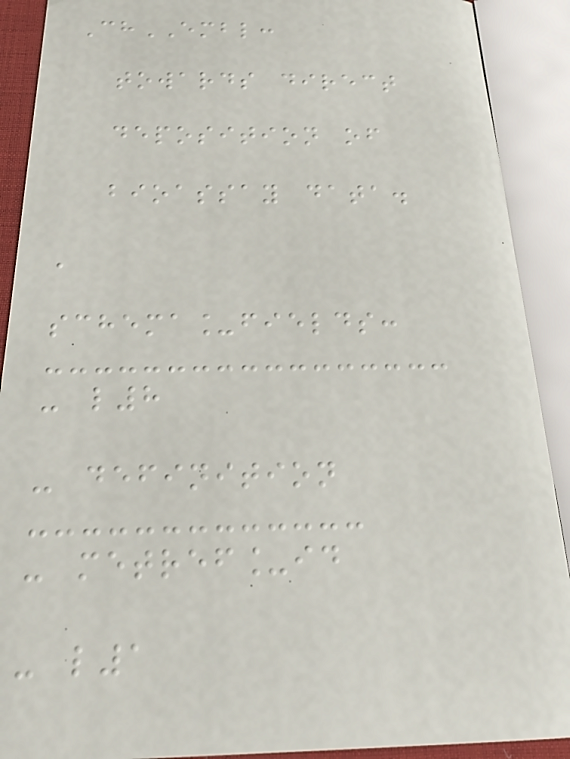ChEMBL:
towards direct
deposition of
bioassay data.
'
schema_fields:
- l8
- definition
- metref_id
- l1
